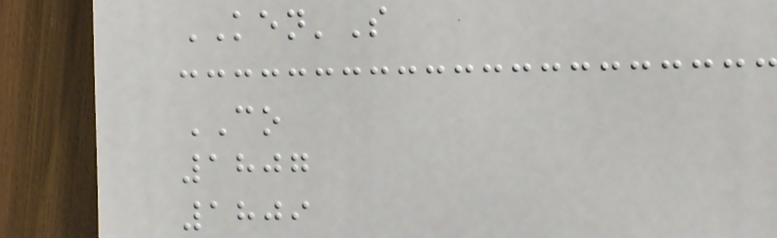KEN'S
CO
1807
1809
